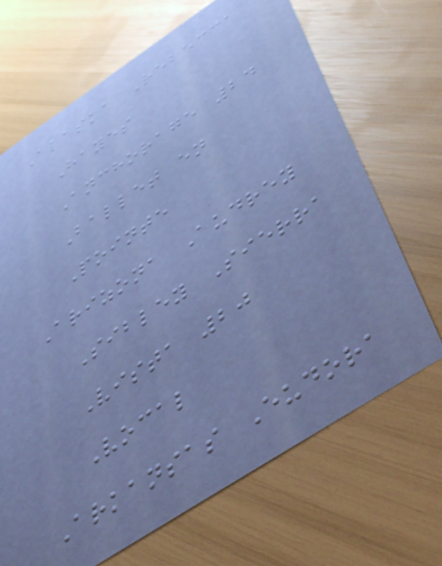Alaska Rebecca
Hayes
Anchorage 24
Ballet en
Pointe
Arizona Audrey
Sibley Sierra
Vista 20
Vocal
Arkansas Eudora
